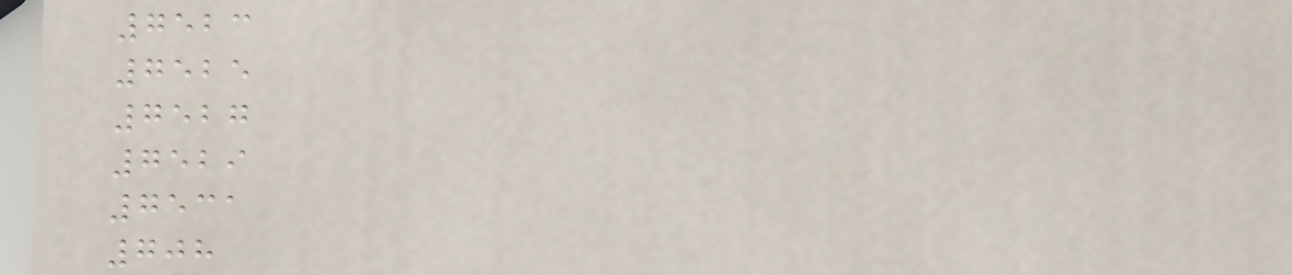7523
7525
7527
7529
7531
708
